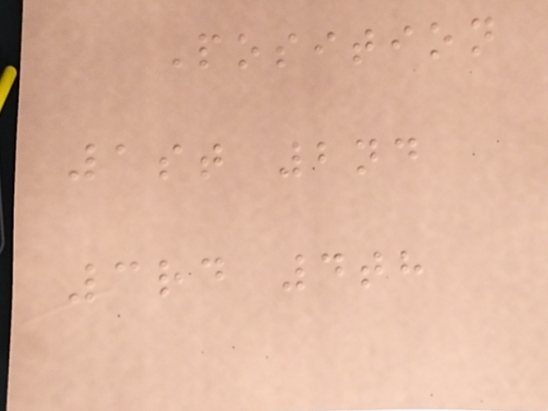Position
1st 2nd
3rd 4th
